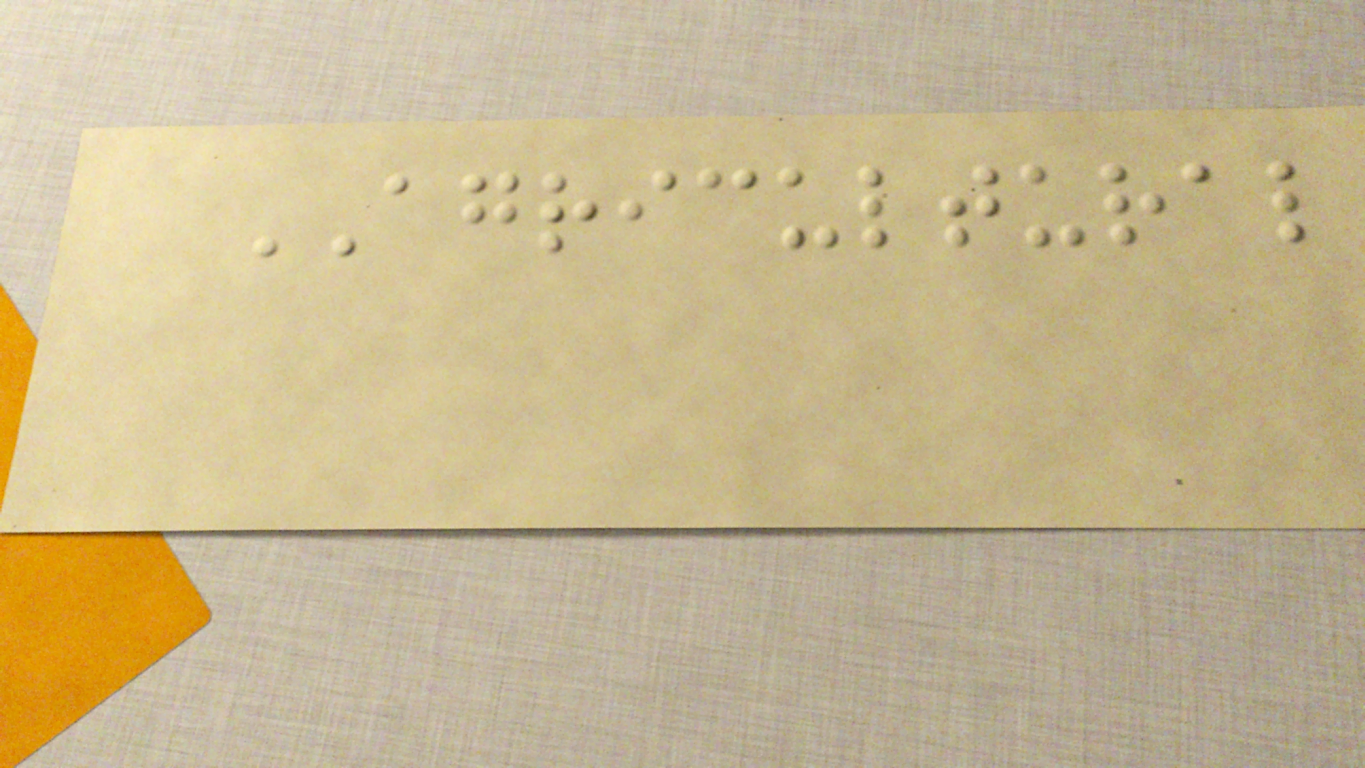AGRICULTURAL
